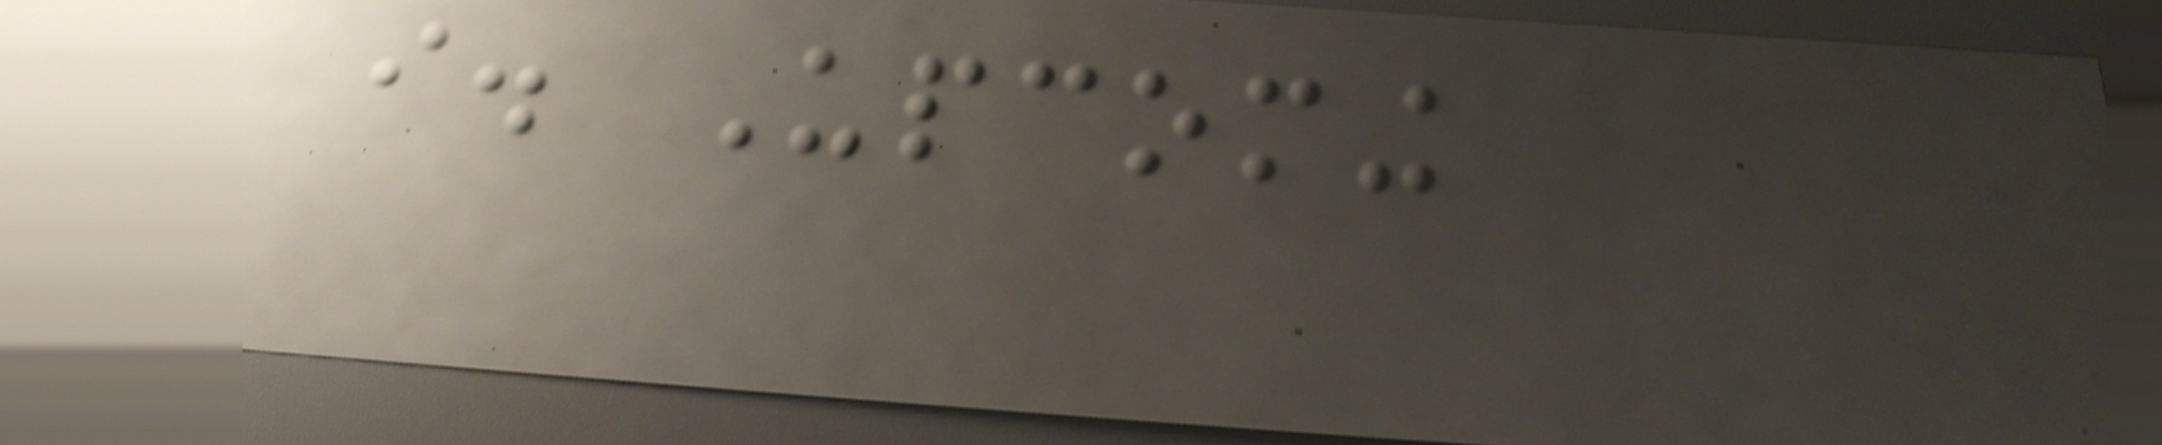i. Upcoming
